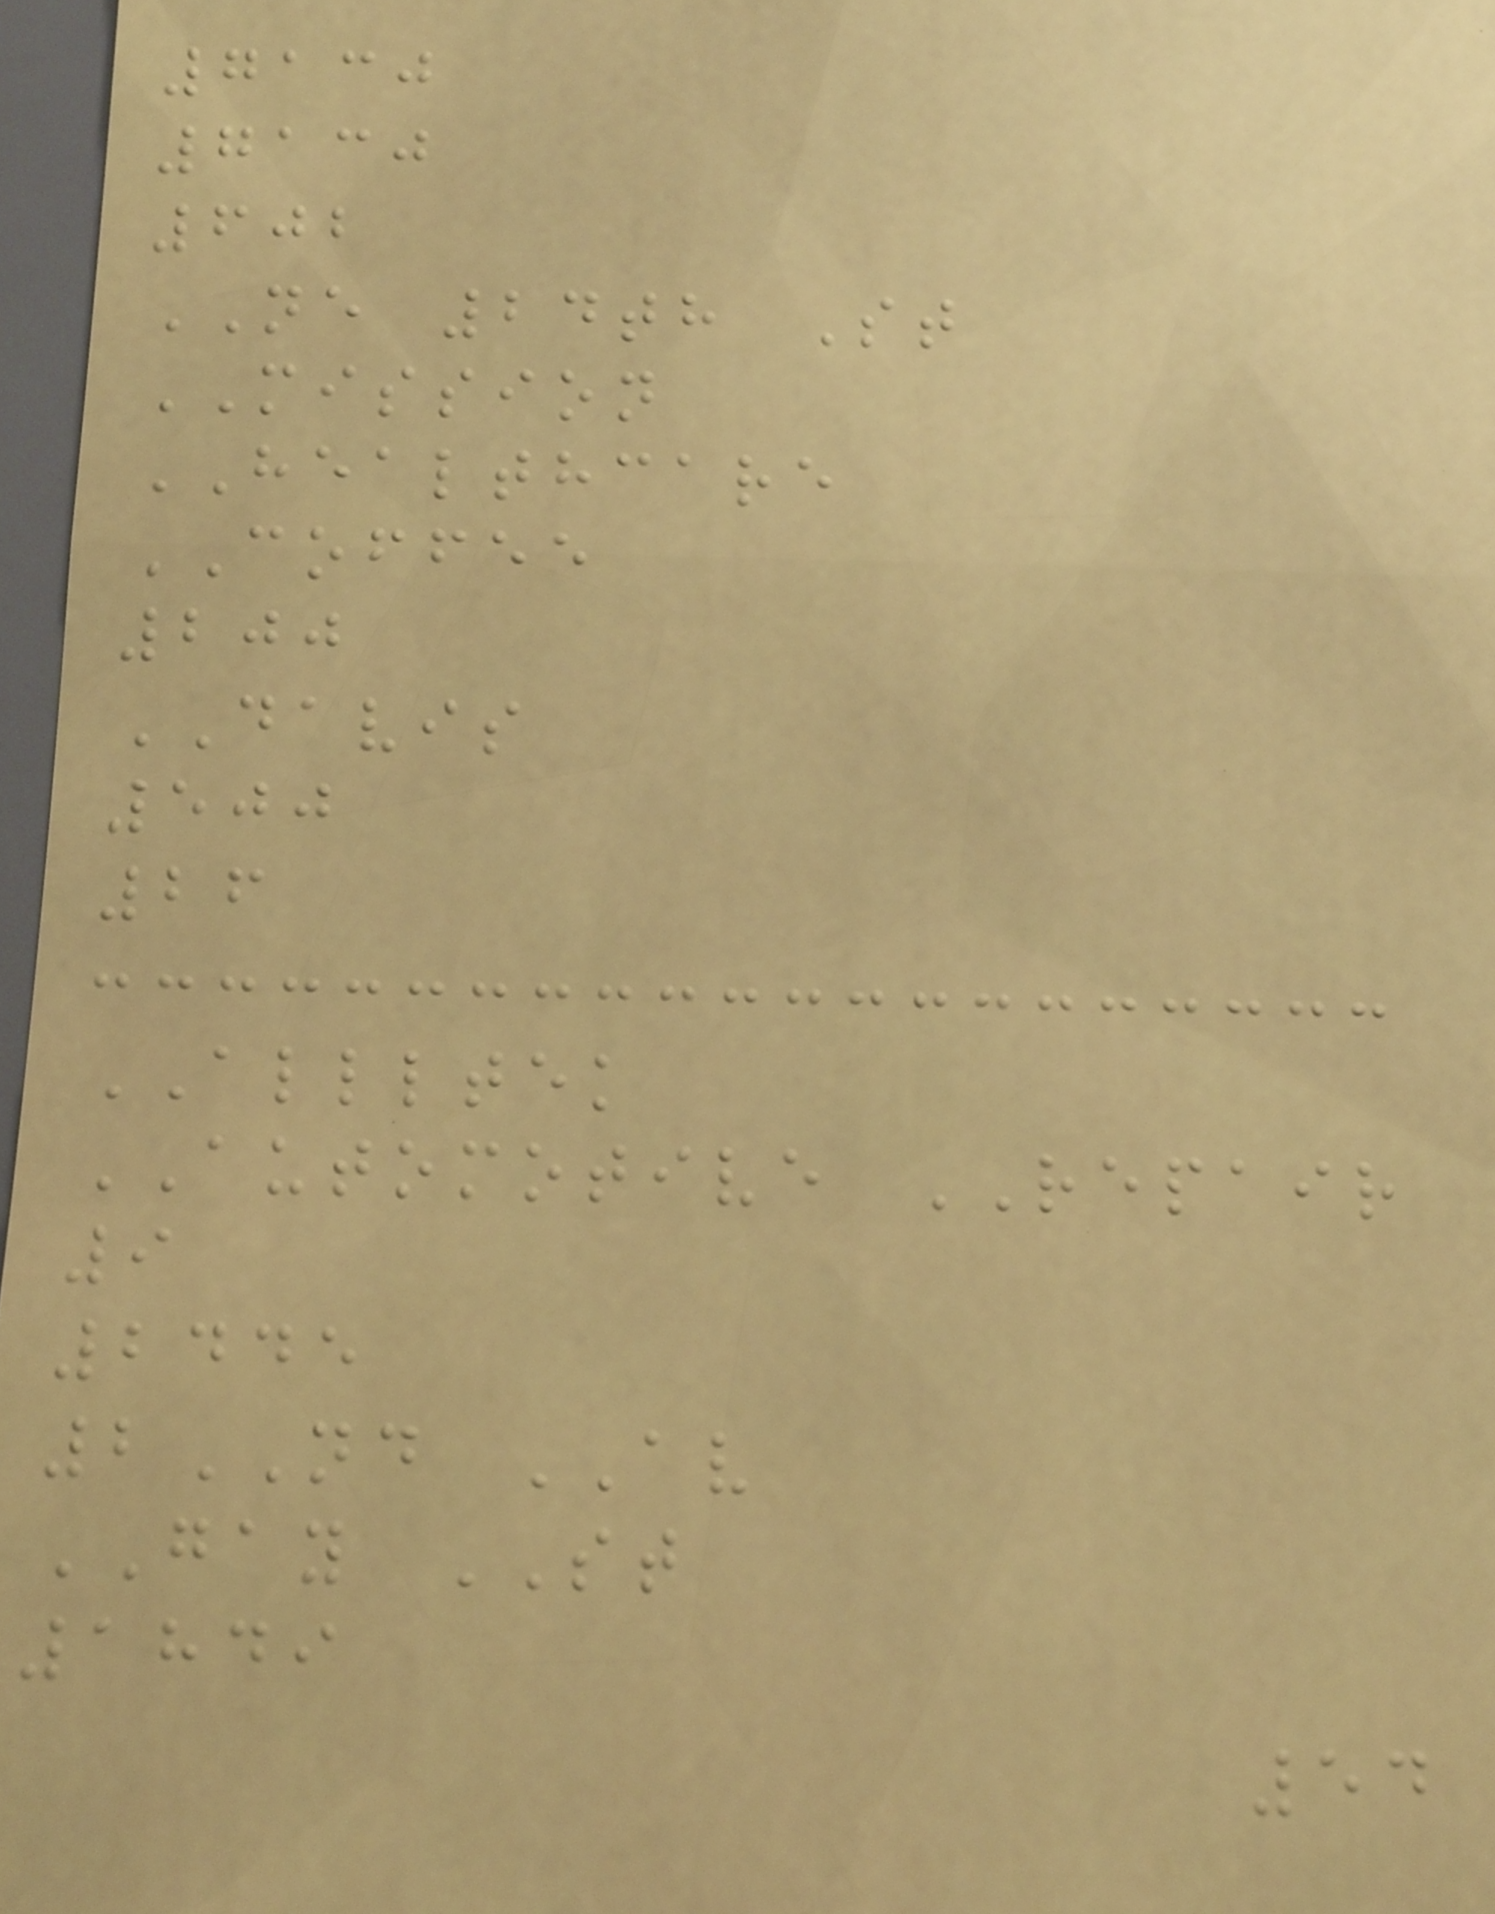7130
7130
602
NE 24th St
MISSION
HEALTHCARE
COFFEE
200
DAVIS
500
26
ALLLTEK
AUTOMOTIVE REPAIR
9
2445
2ND AV
GAY ST
1849
54
